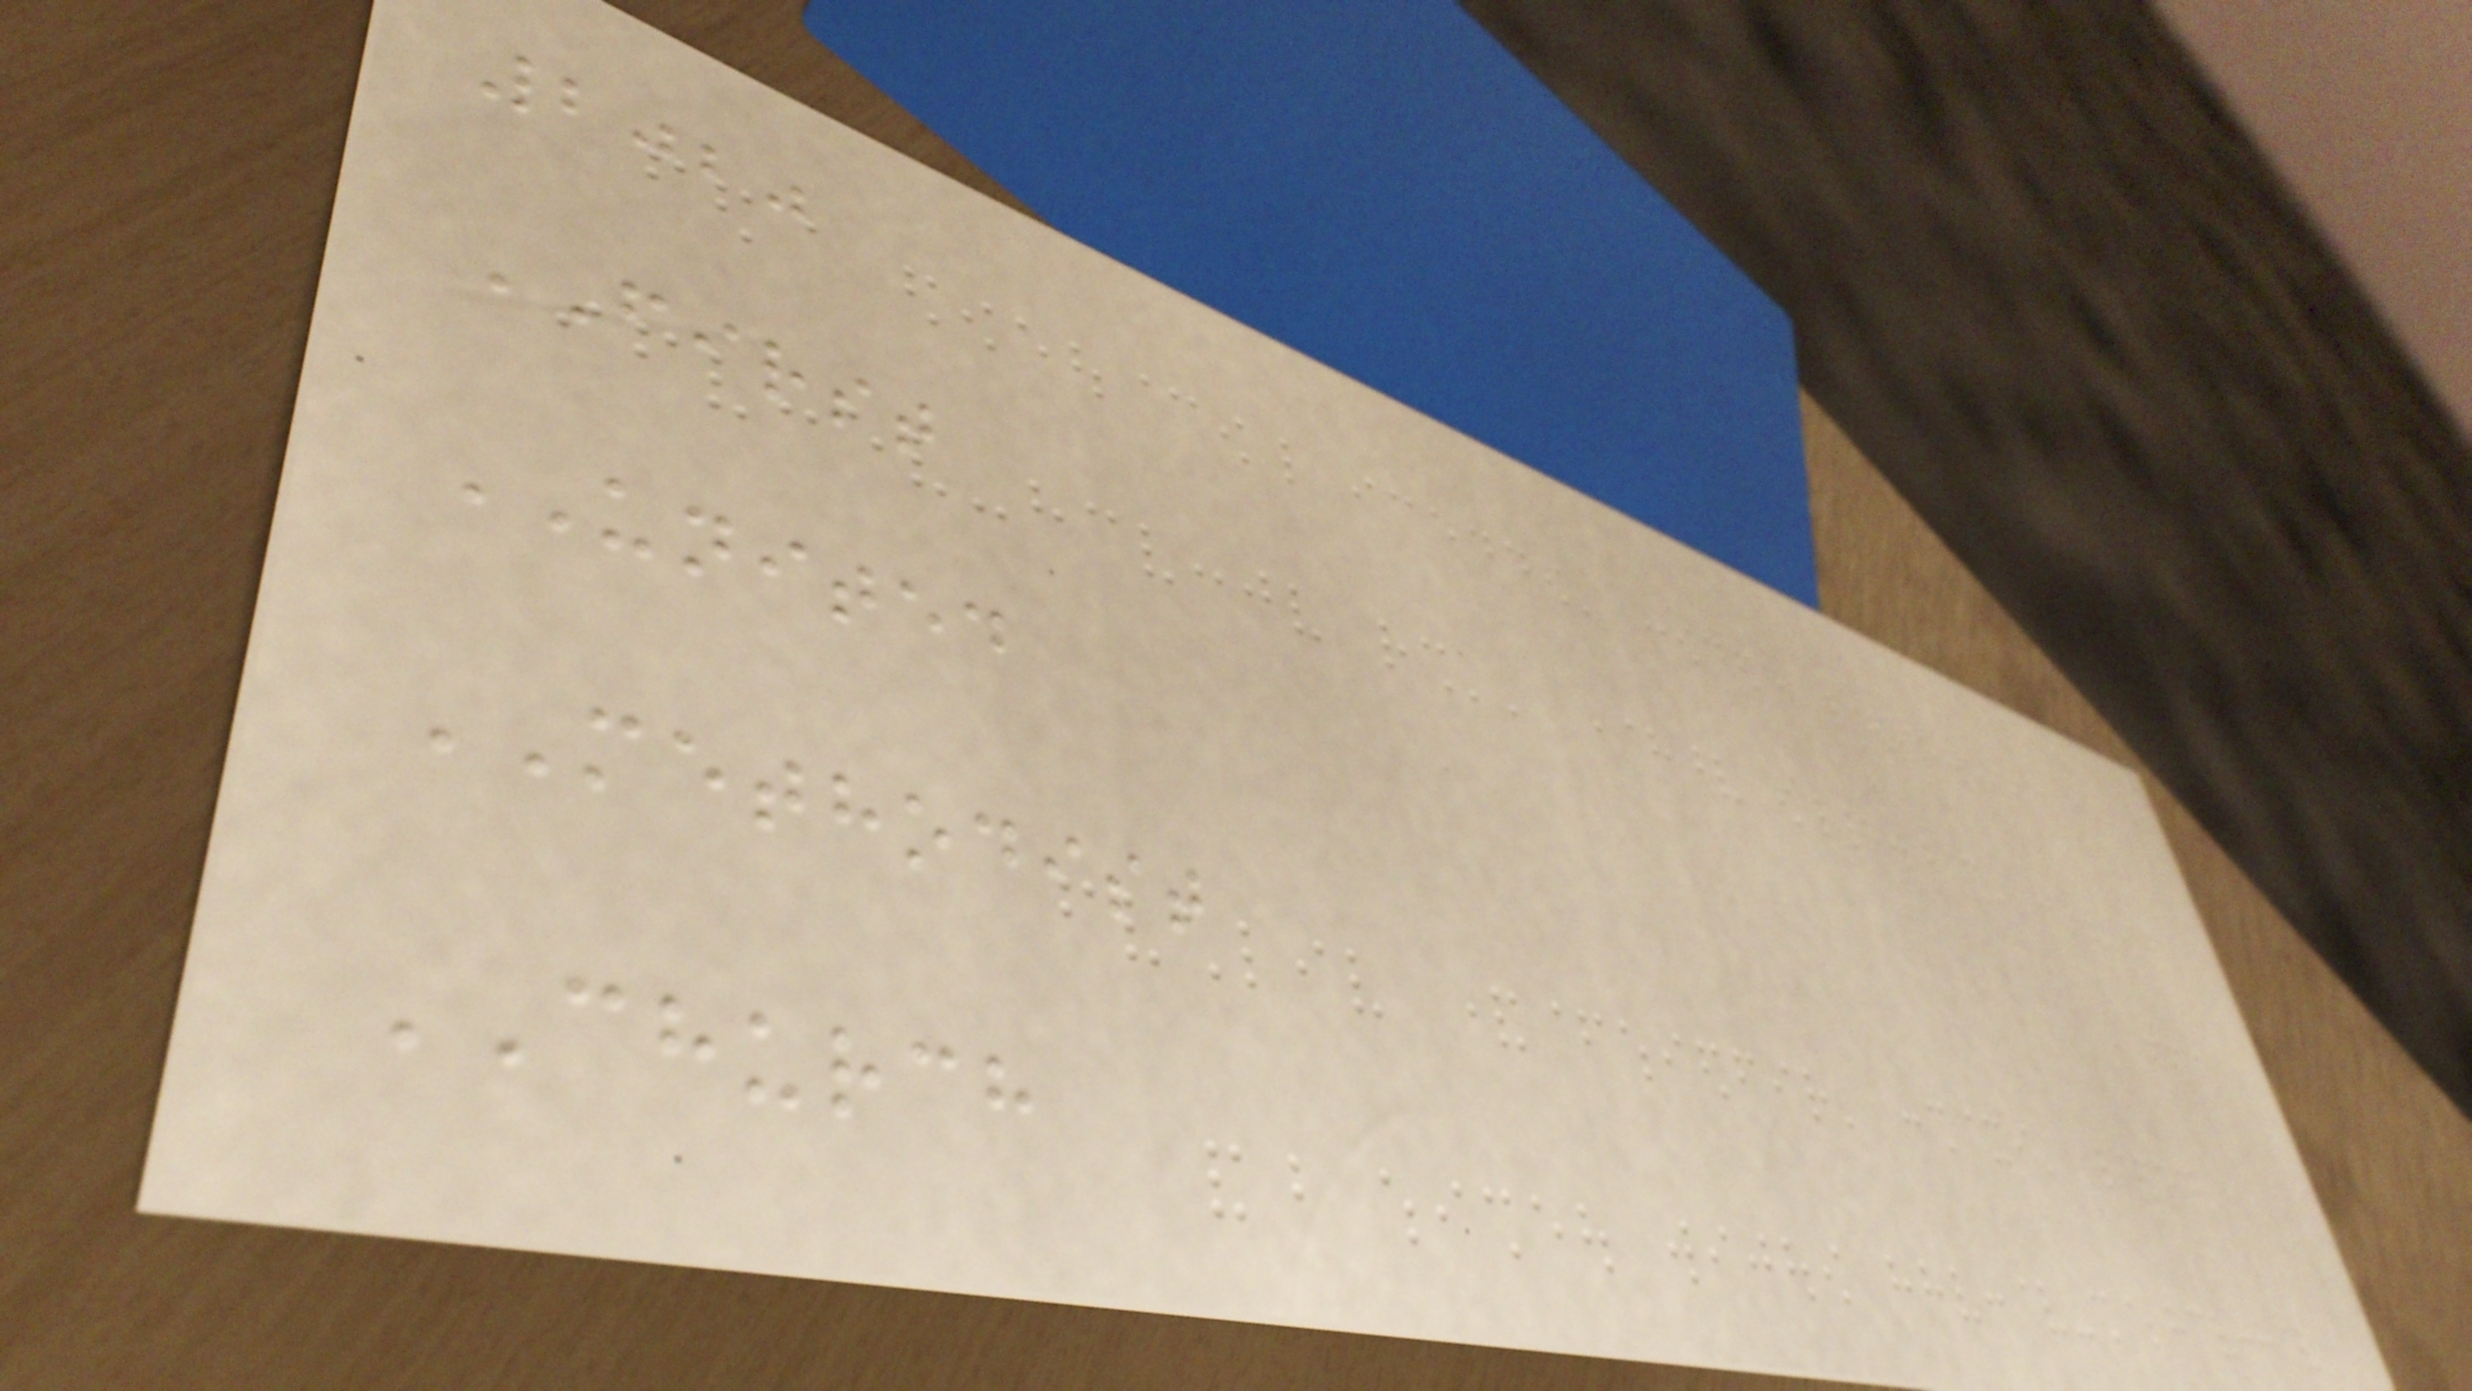2020
FIRST
UNITED
METHODIST
CHURCH
